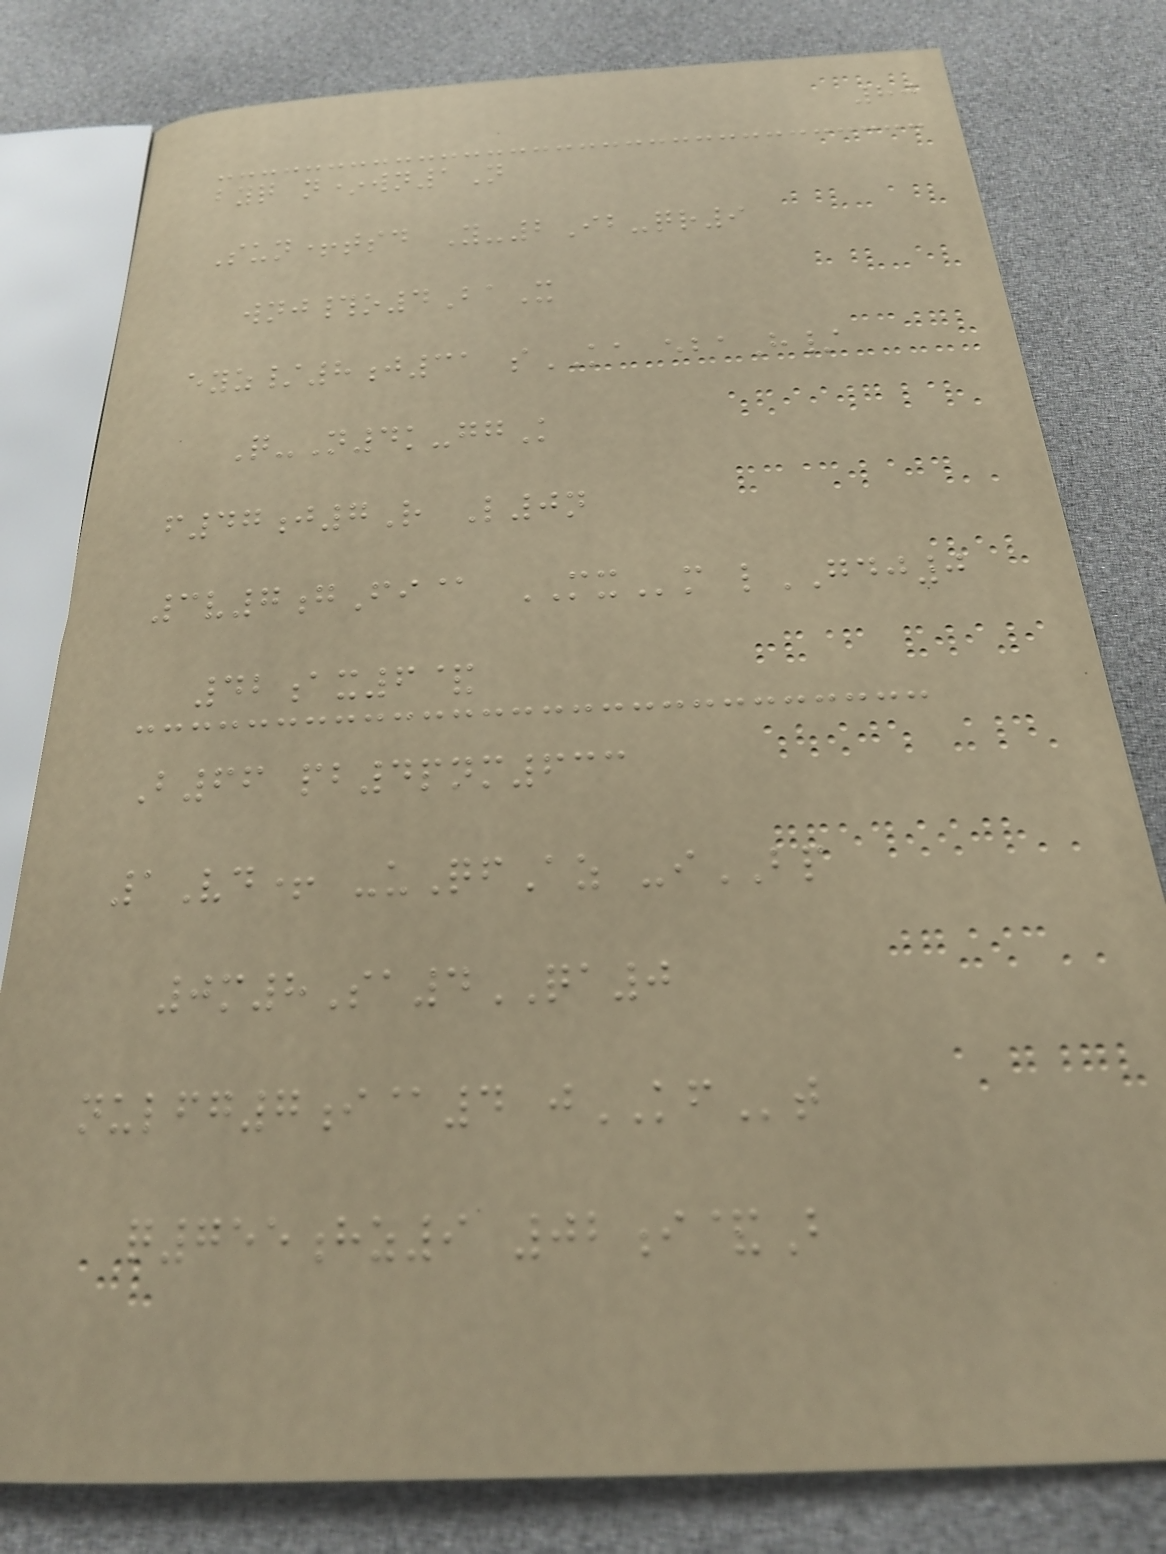80
byq n*wn1N
Sun+tsd Y-2Ib-qr9
wnj#o4BaX
eyz/8j31 sKA ebaH/
Q-N4k-ggK
f47j7R L0n
3v7gFi@ MXm lGDJ0
42ax6&
B66 pb4pnm633
1Vd+ -uQfAz -iBP
0m8Sa4QA0
nulfg7i@4 jKFt
q755hz9 02i&B
